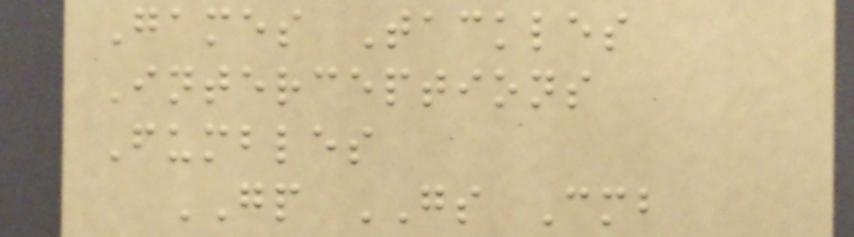Games Tackles
Interceptions
Fumbles
GP GS Cmb
